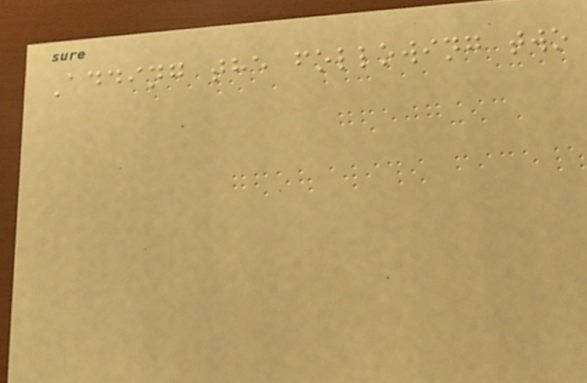Adding the following two
